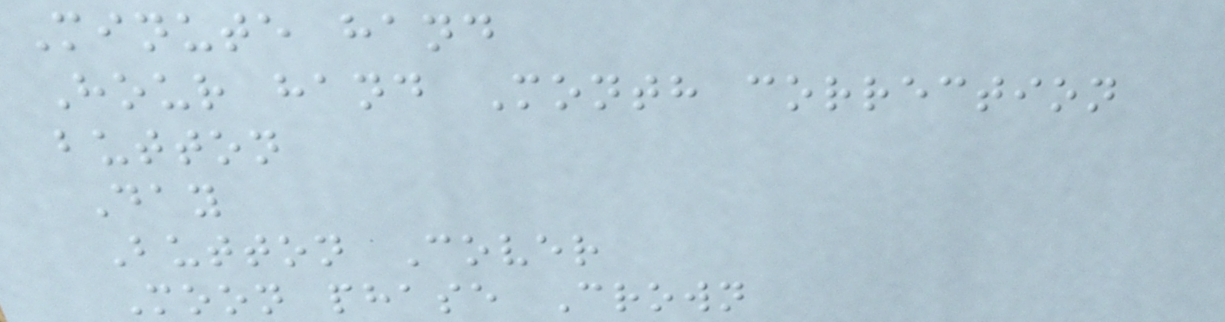Minute hand
Hour hand Month correction
button
Day
Button Cover
Moon phase Crown
